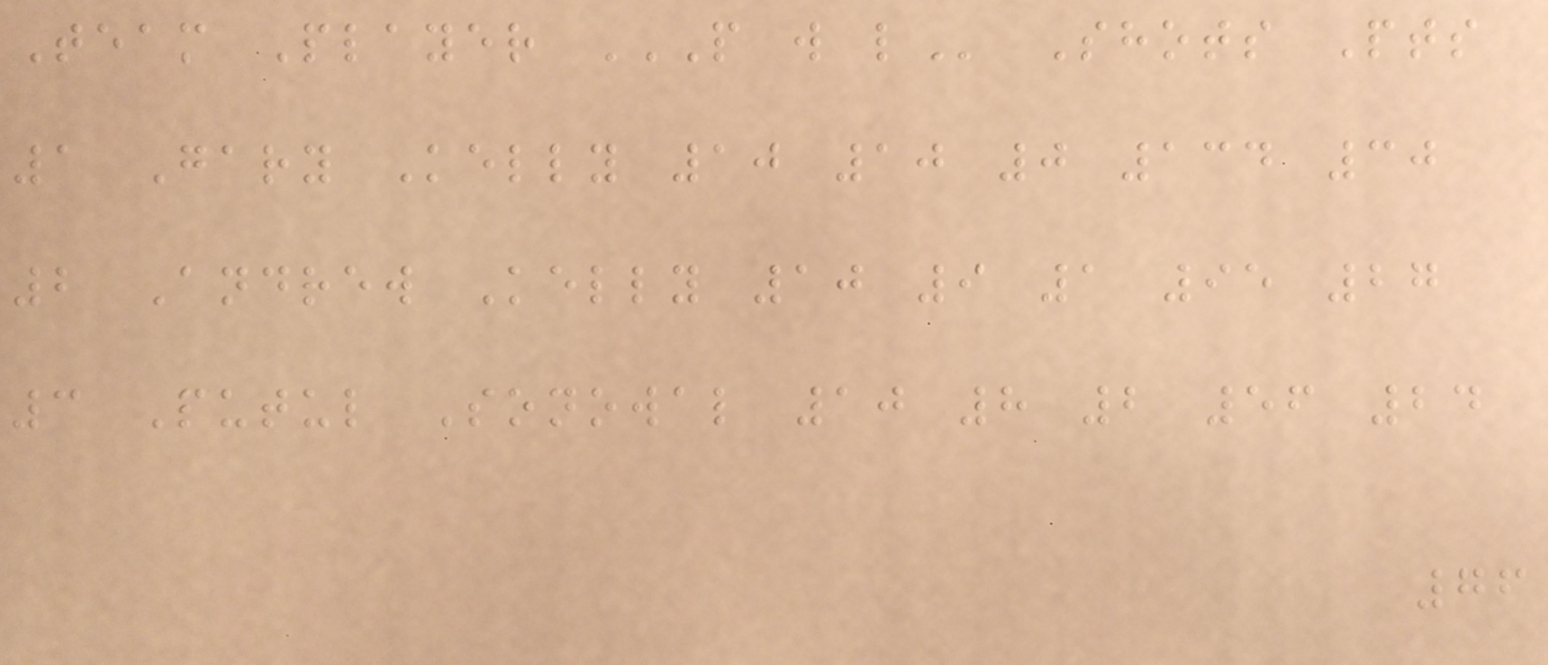Team Player P W L Shots Pts
1 Gary Kelly 10 10 0 134 30
2 Andrew Kelly 10 9 1 95 27
3 Putul Sonowal 10 8 2 56 24
76
